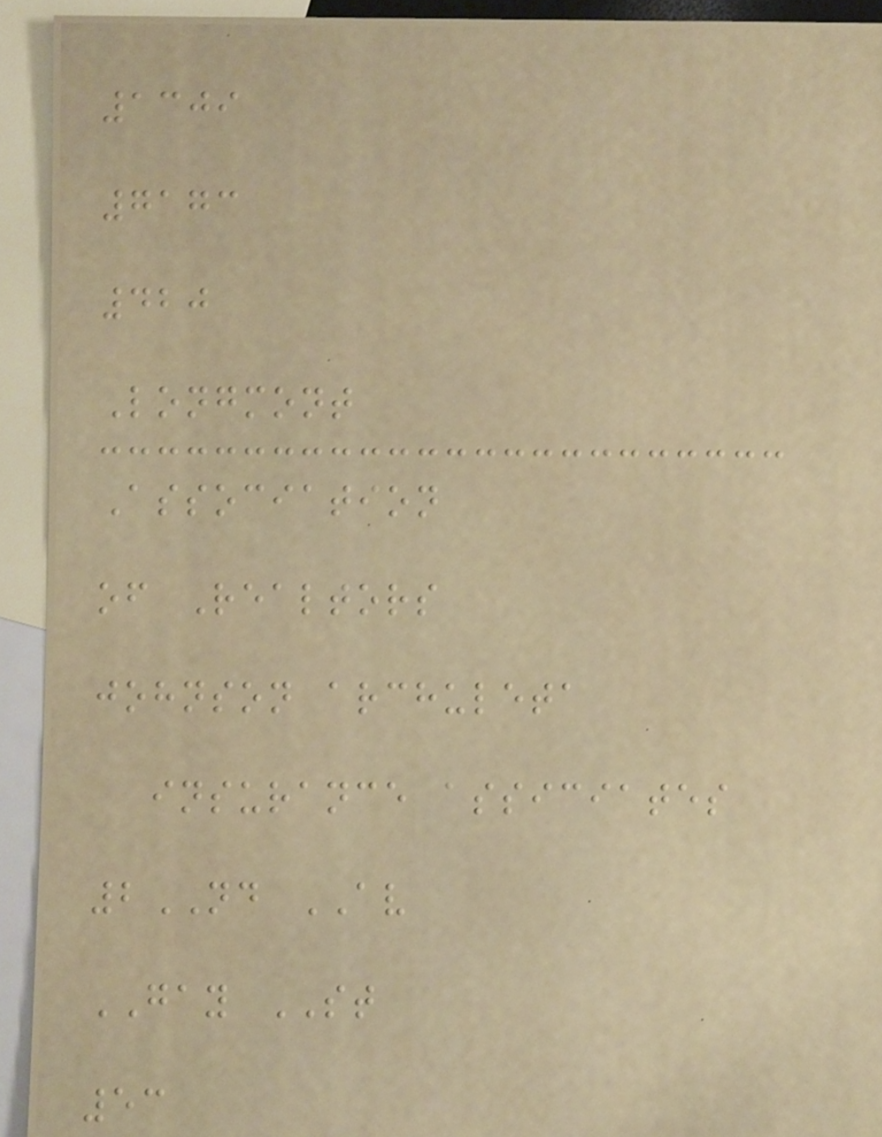1309
7173
420
Longmont
Association
of Realtors
johnson archuleta
insurance assiciates
2ND AV
GAY ST
53
